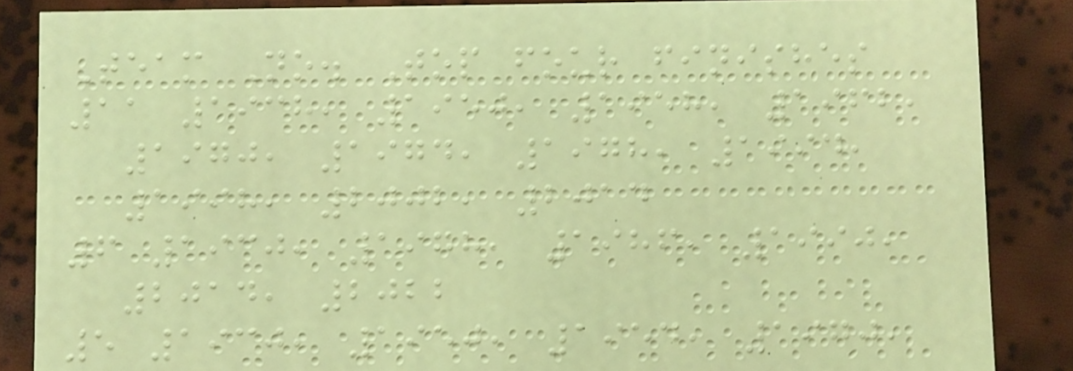Team No. Top four finishes
11 1938, 1950, 1958, 1962,
1970, 1974, 1978, 1994,
1998, 2002, 2014
6 1930, 1978, 1986, 1990,
2014, 2022
5 1930, 1950, 1954, 1970,
